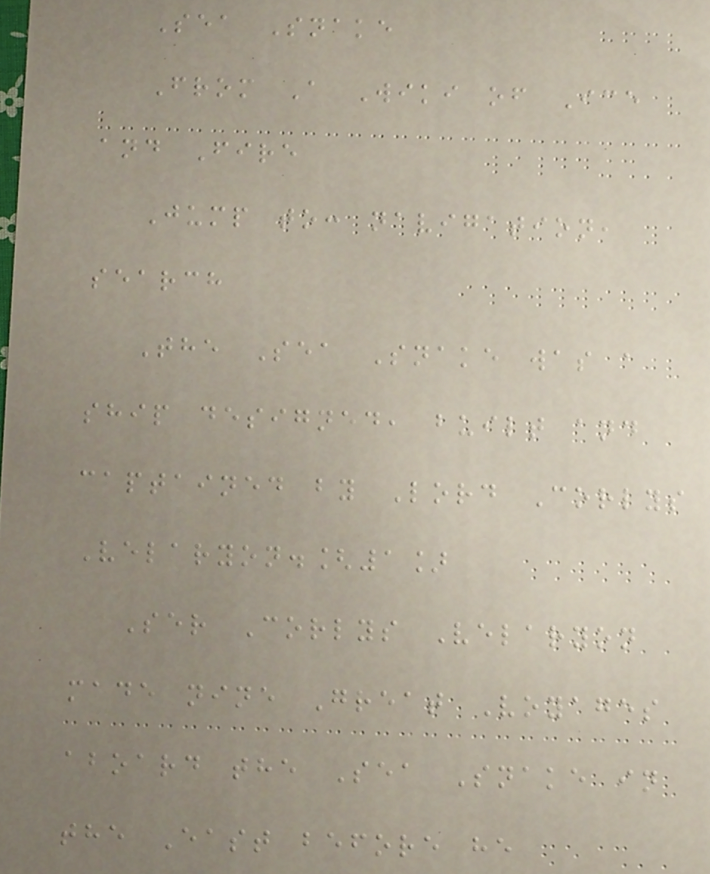Sea Snake
From A Wiki of Ice
and Fire
Jump to: navigation,
search
The Sea Snake was a
ship designed, built and
captained by Lord Corlys
Velaryon.[1]
Ser Corlys Velaryon
made nine Great Voyages
aboard the Sea Snake in
the East before he
